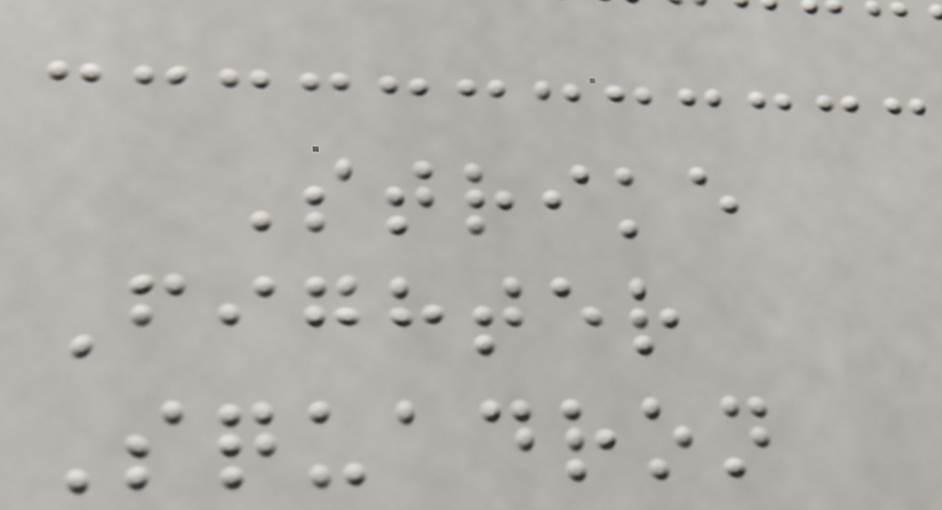Strike
Fighter
Squadron
